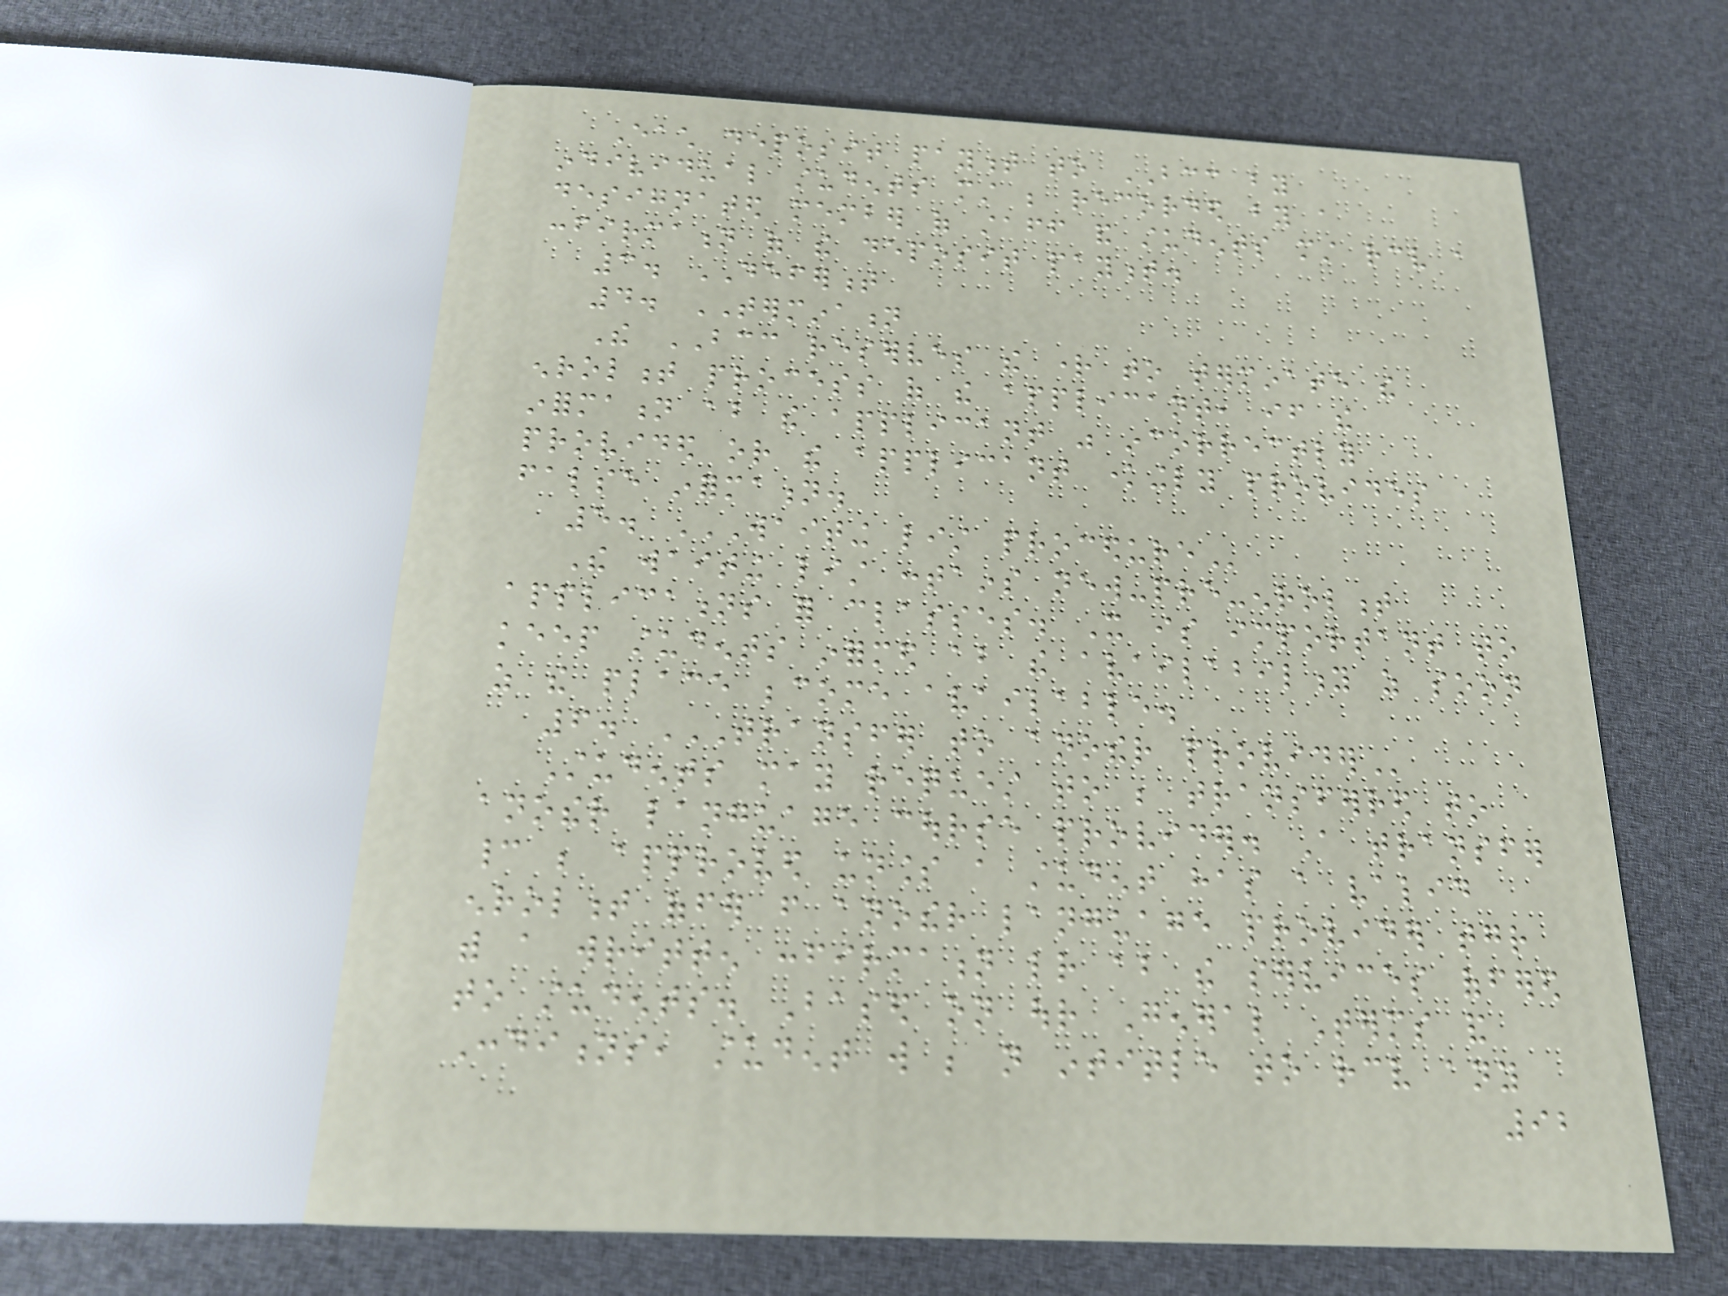Each deposit payment to BCC by
individual students must be recorded by a
designated member of staff and students must receive a
confirmation of the deposit payment.
3. DEFERMENT
4. TERMINATION
The BCC reserves the right to terminate the
enrolment process of the applicant, if the
information about the applicant was incorrectly
provided or the applicant knowingly provides
false information.
5. WAITING LIST PROCEDURE
The waiting list contains new-pre-enrolment
applications for classes. It is important to
keep students informed about the availability as soon
as the place become available.
6. TRANSFER TO ANOTHER PROVIDER
Students may request to be transferred to
another language course provider. A transfer
cannot be approved unless a student has a valid
enrolment offer from another language provider together
with a written confirmation letter about the services offered
to students. Based on our General Terms and
Conditions, student will be not intitle to receive any
92
